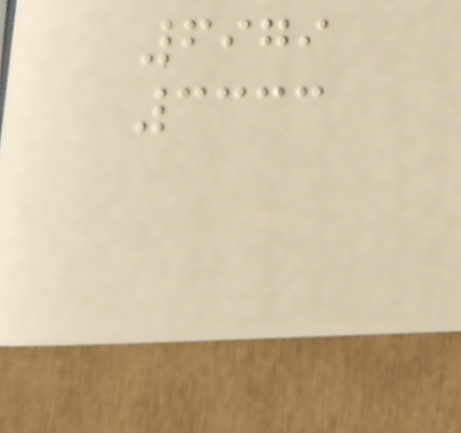6979
3333
